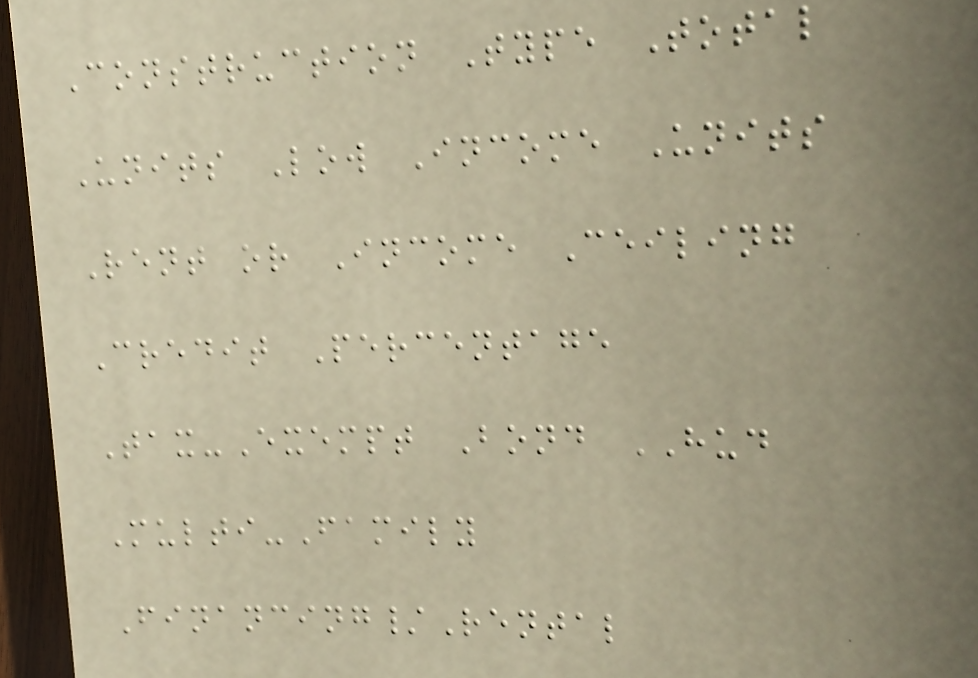Construction Type Total
Units Low Income Units
Rent or Income Ceiling
Credit Percentage
Tax-Exempt Bond HUD
Multi-Family
Financing/Rental
